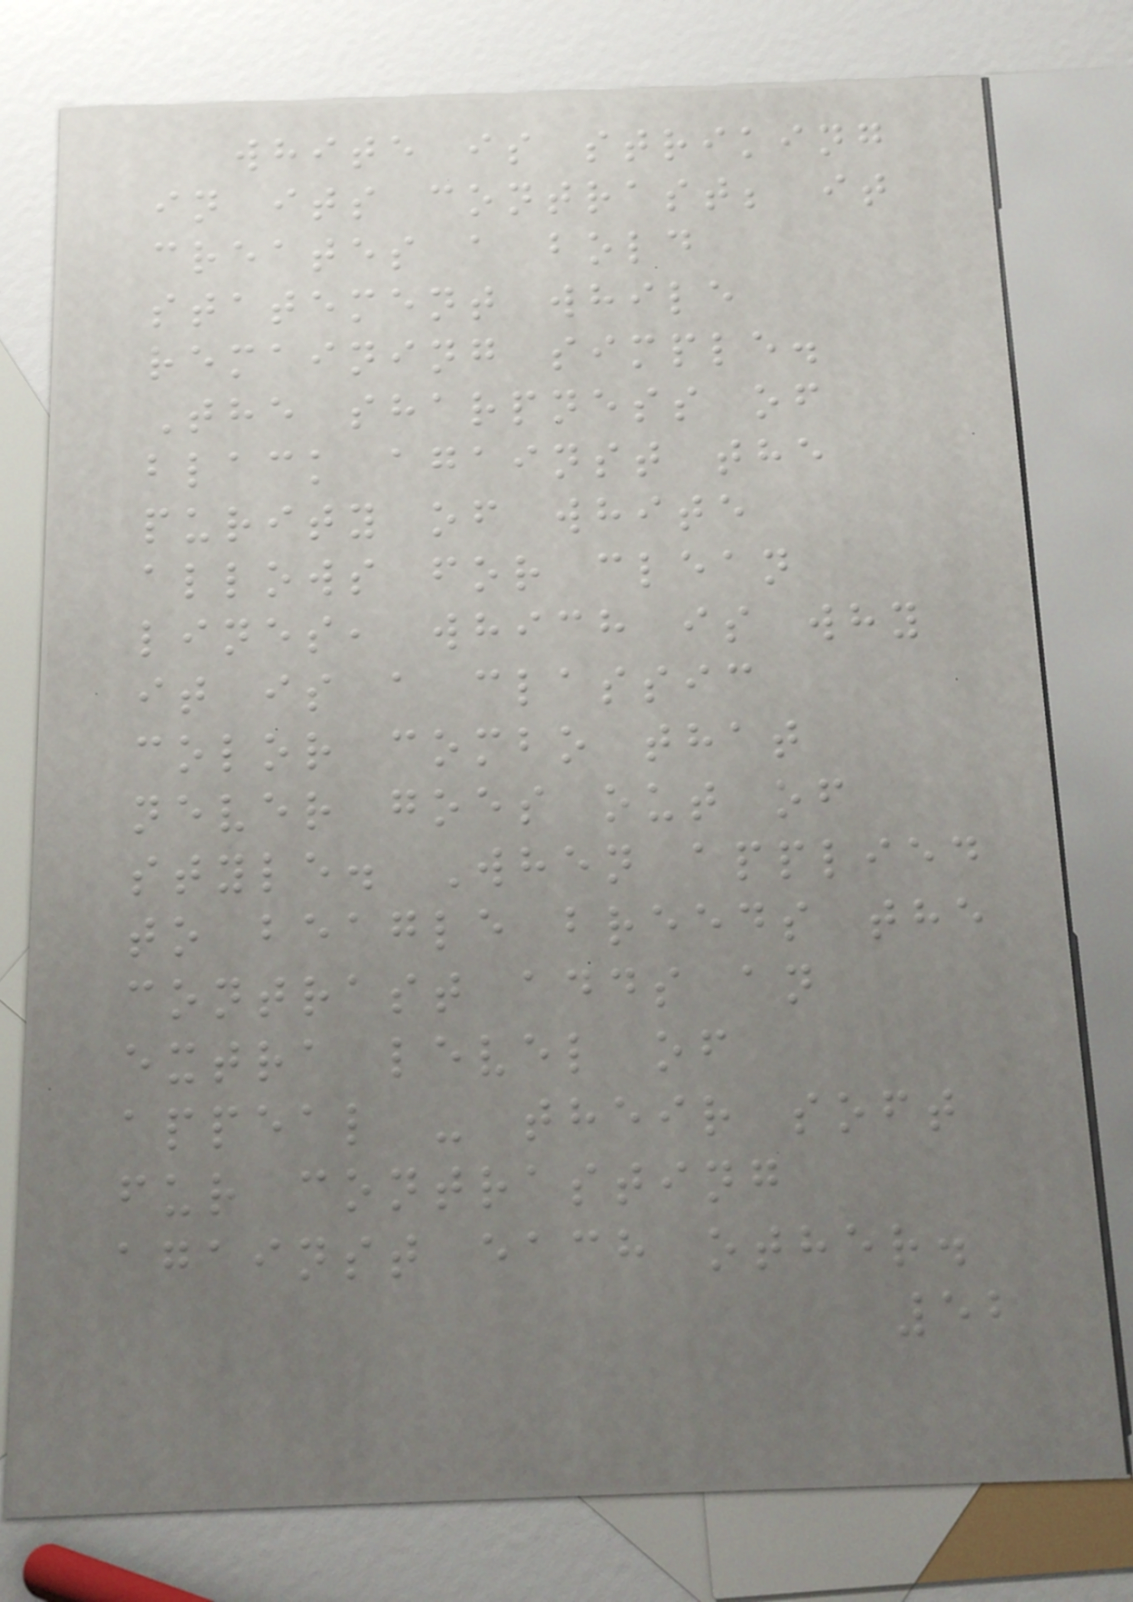white is striking
in its contrast; it
creates a bold
statement while
remaining simple.
The sharpness of
black against the
purity of white
allows for clean
lines, which is why
it is a classic
color combo that
never goes out of
style. When applied
to beagle breeds the
contrast adds an
extra level of
appeal - their soft
fur contrasting
against each other.
52
